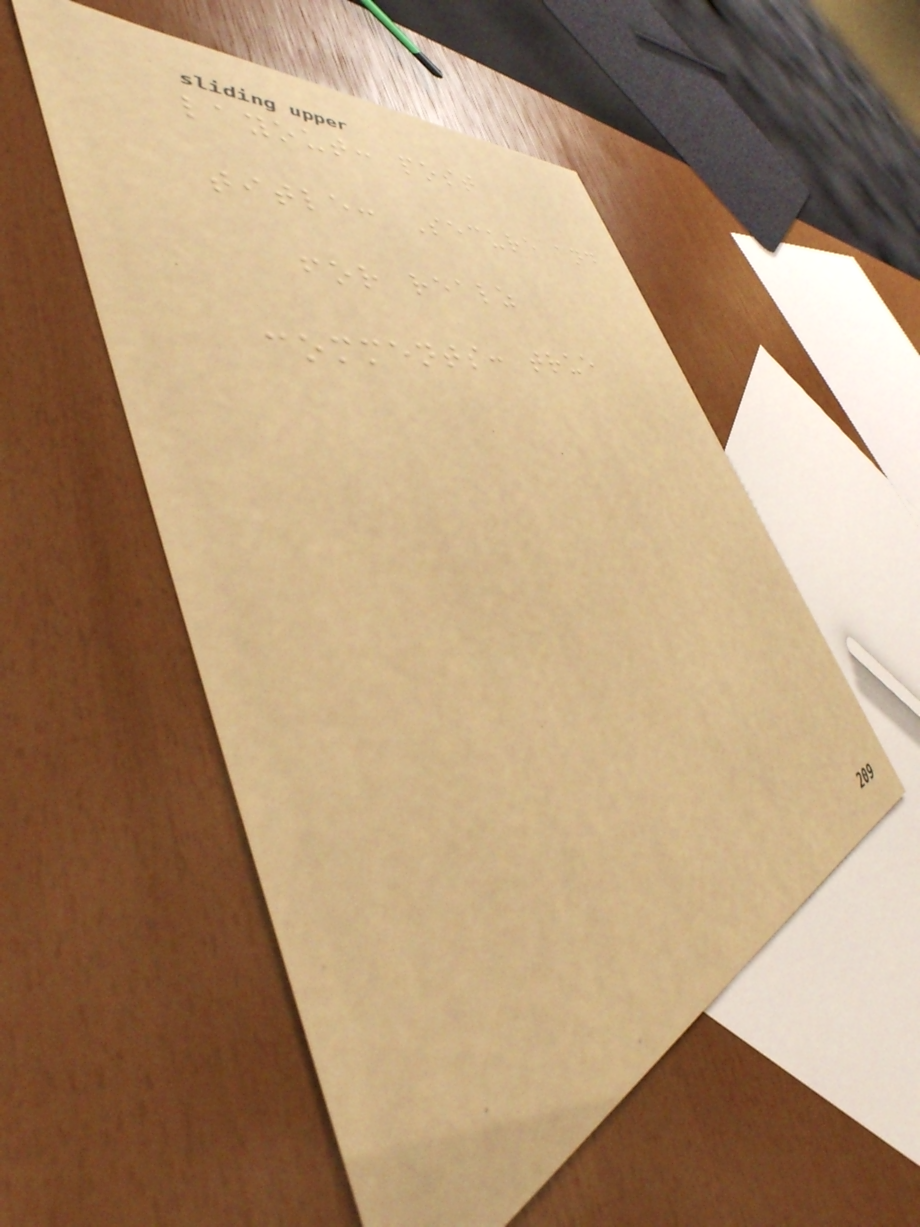layout: post
title: Secure and
for realz
comments: true
